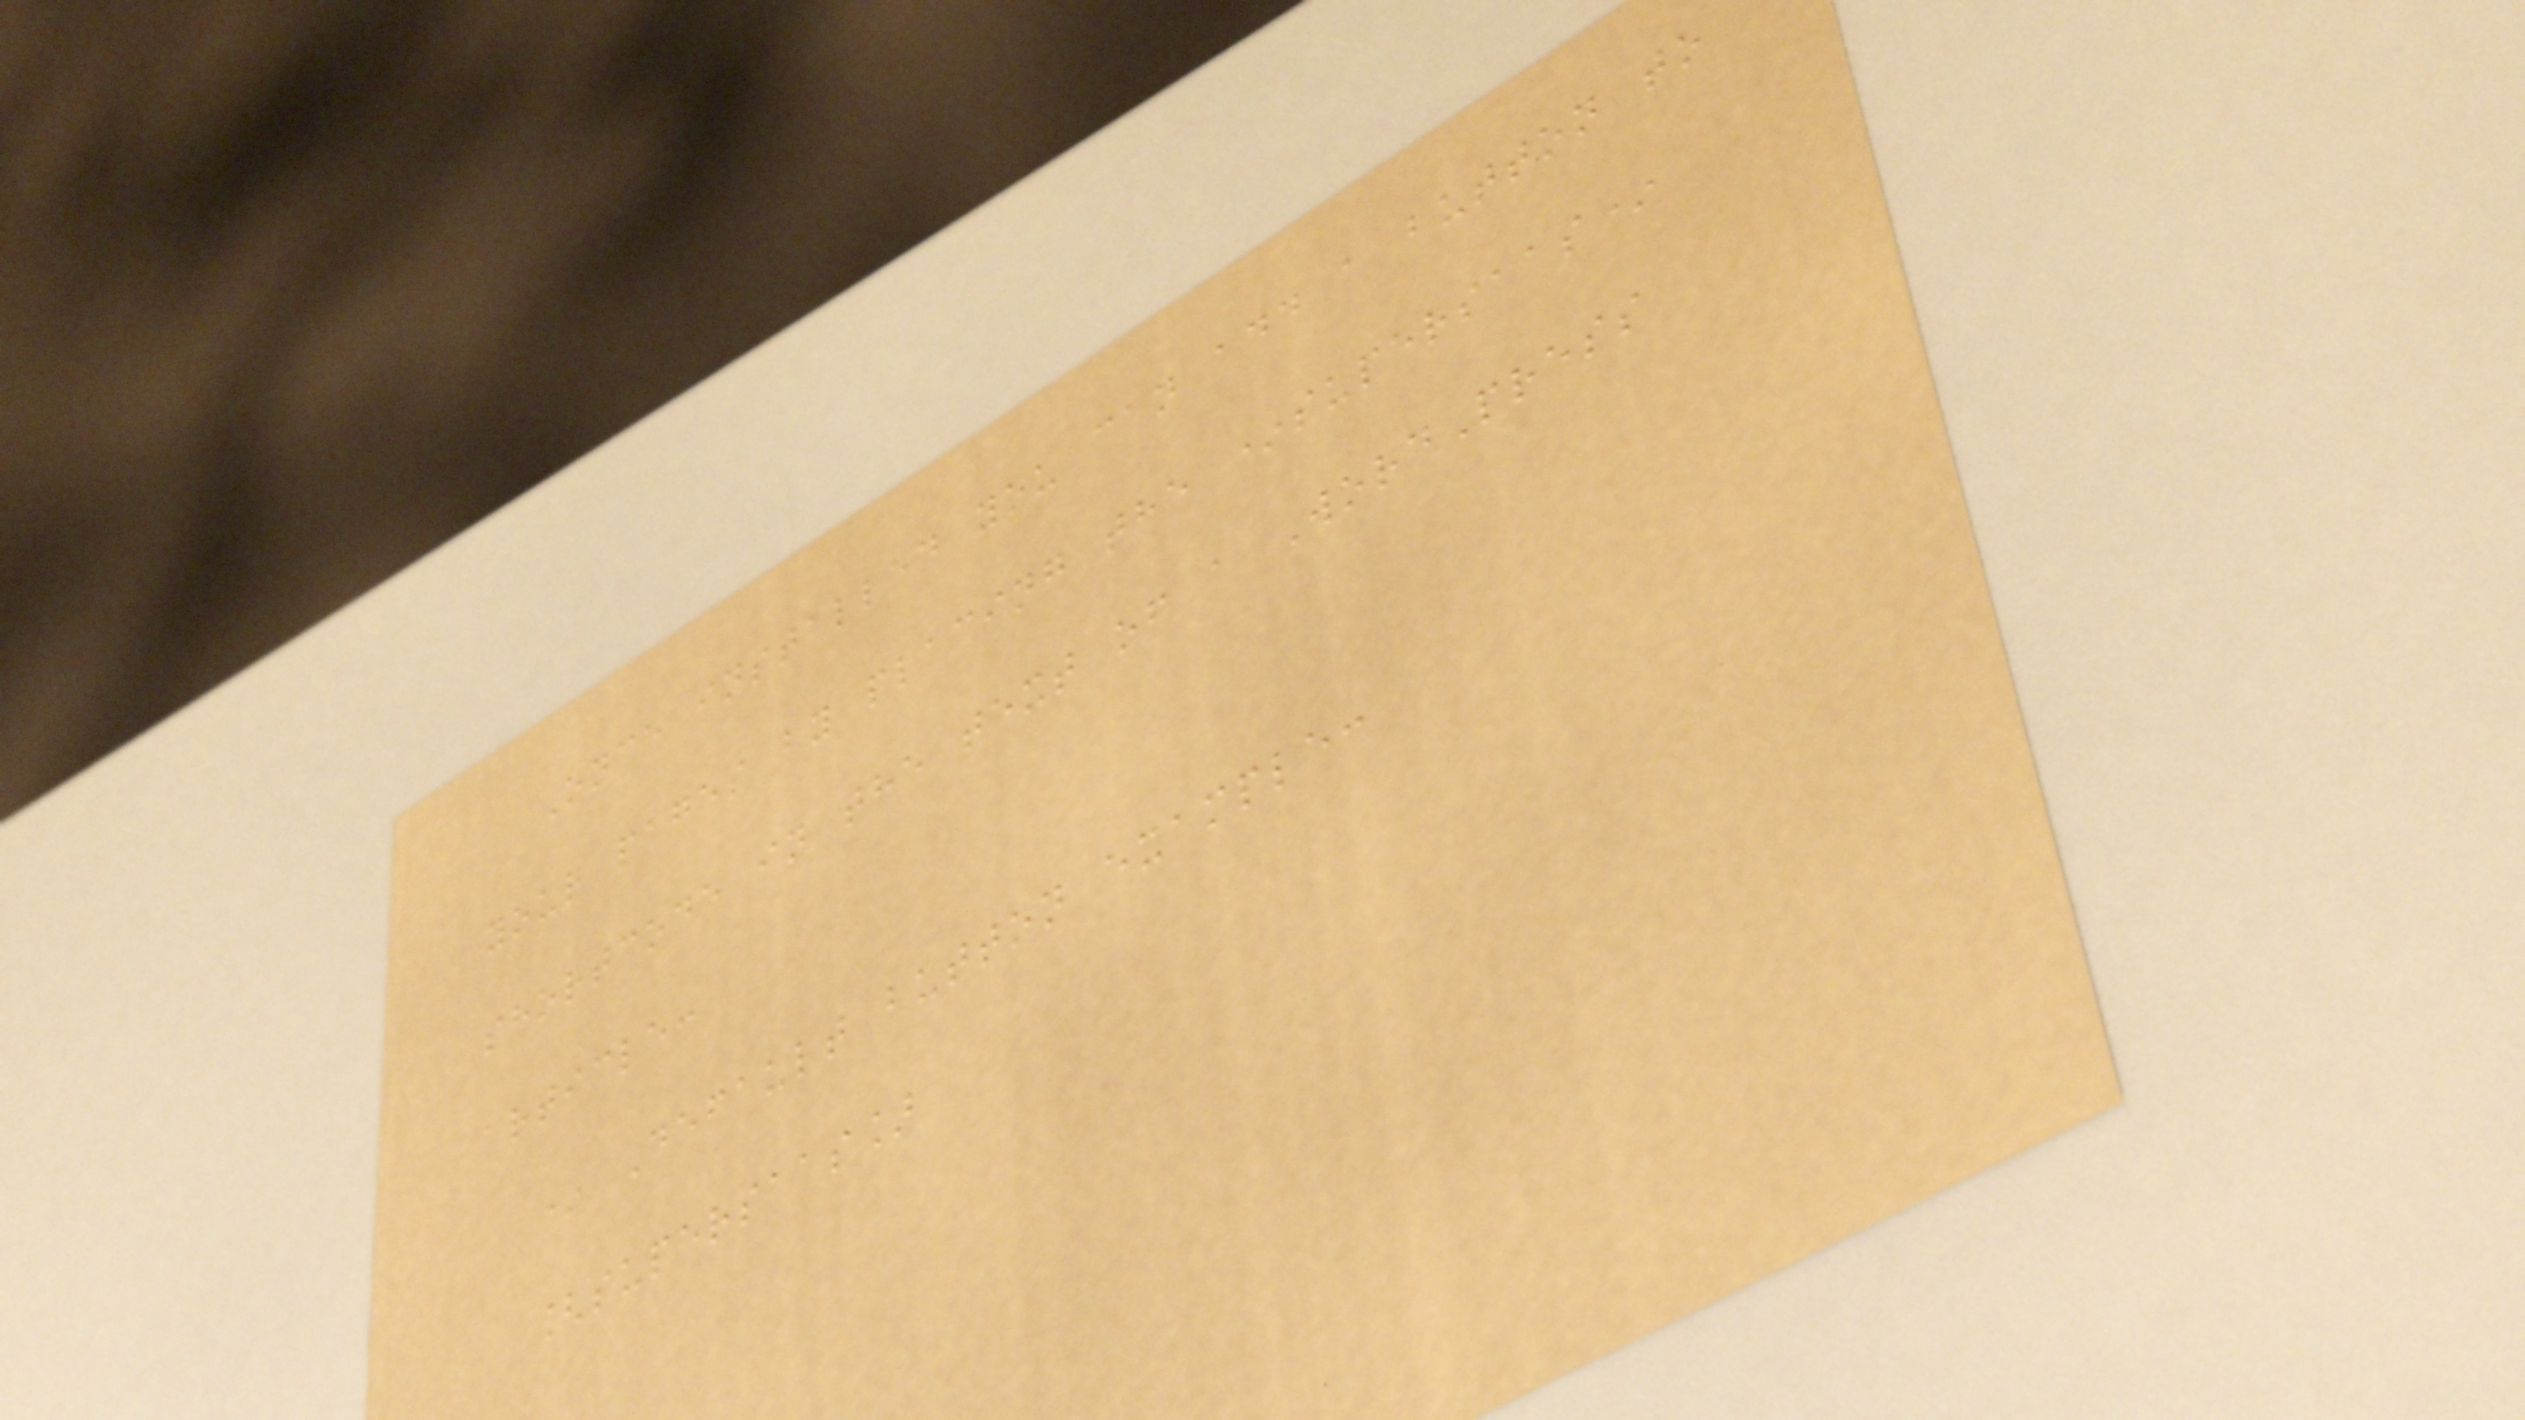Once installed you can add a button to
your pages by placing the *supersaas*
shortcode in the text of a WordPress
article:
* Default button example:
[supersaas]
